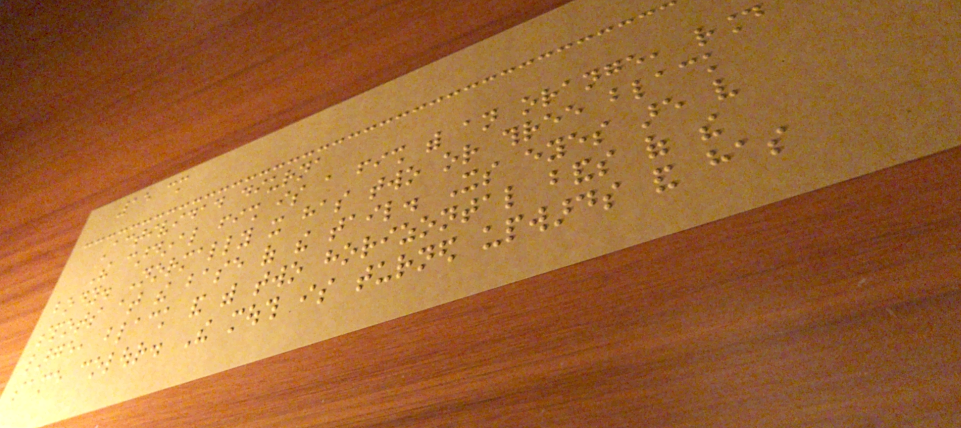15 cm
Actividad diurna
The cardinal fish is a fish with an orange, round
body. Normally it has two or three black
spots at the base of the tail. Its eyes are very
large, black and with two horizontal bands of the
same colour. The mouth is turned upwards and has
